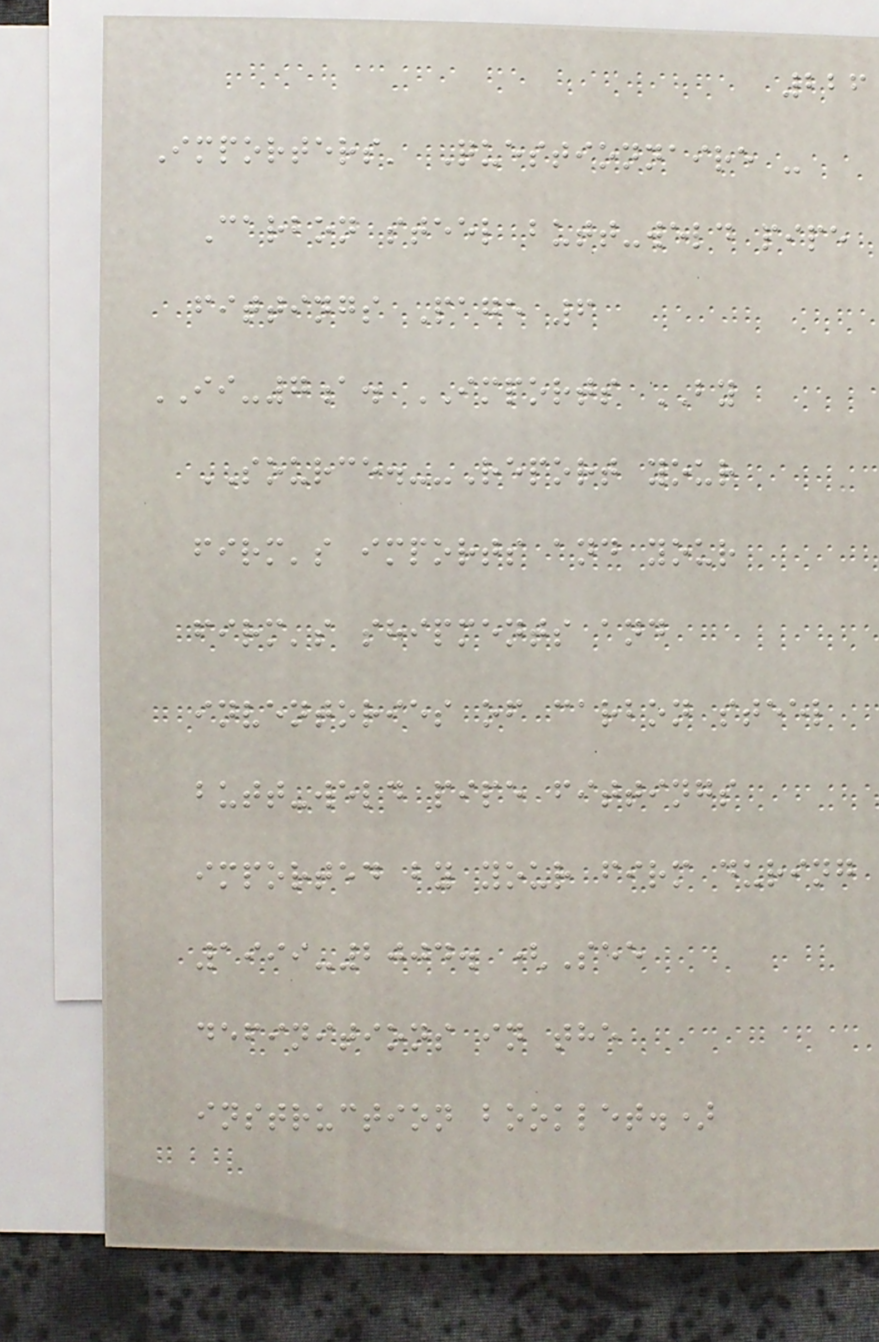226
Importers' Questionnaire -
Carbon steel butt-weld pipe
fittings Page 6
II-7a. IMPORTS BY
SOURCE.--Report your
firm's imports and your
firm's shipments and
inventories of carbon steel
butt-weld pipe fittings
imported by your firm during
1999-2004. (See
definitions in the
instruction booklet.)
